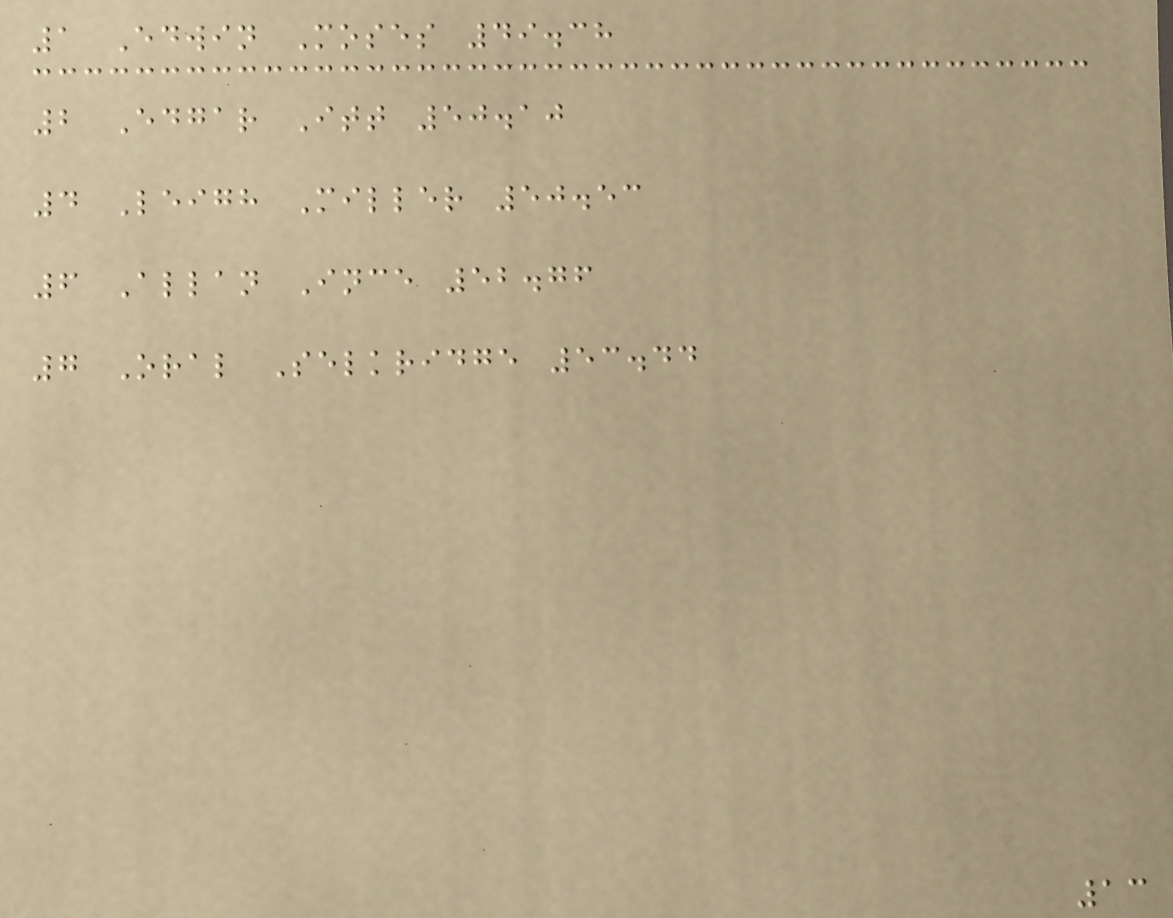1 Edwin Moses 49.38
2 Edgar Itt 50.10
4 Leigh Miller 50.53
6 Allan Ince 52.76
7 Oral Selkridge 53.44
13
